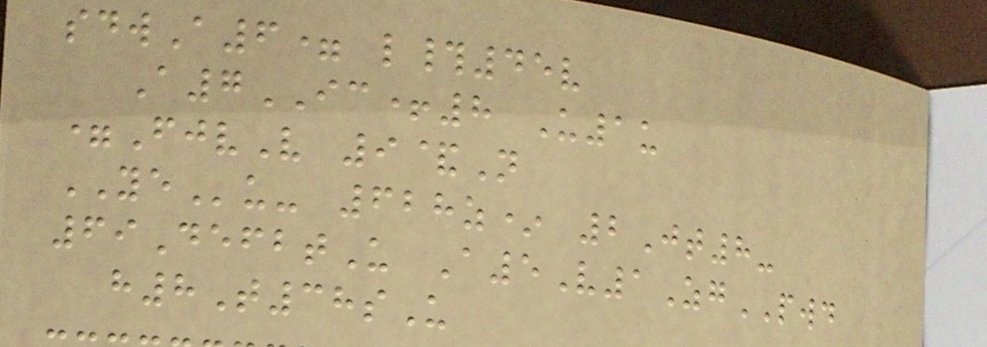sdwA6= l#45v
A7IC+8 U1u
=FjvV 9&N
YEu- 628z* 2Jt8-
69DefbtU A5V1ZgPWD
h8T38sU
